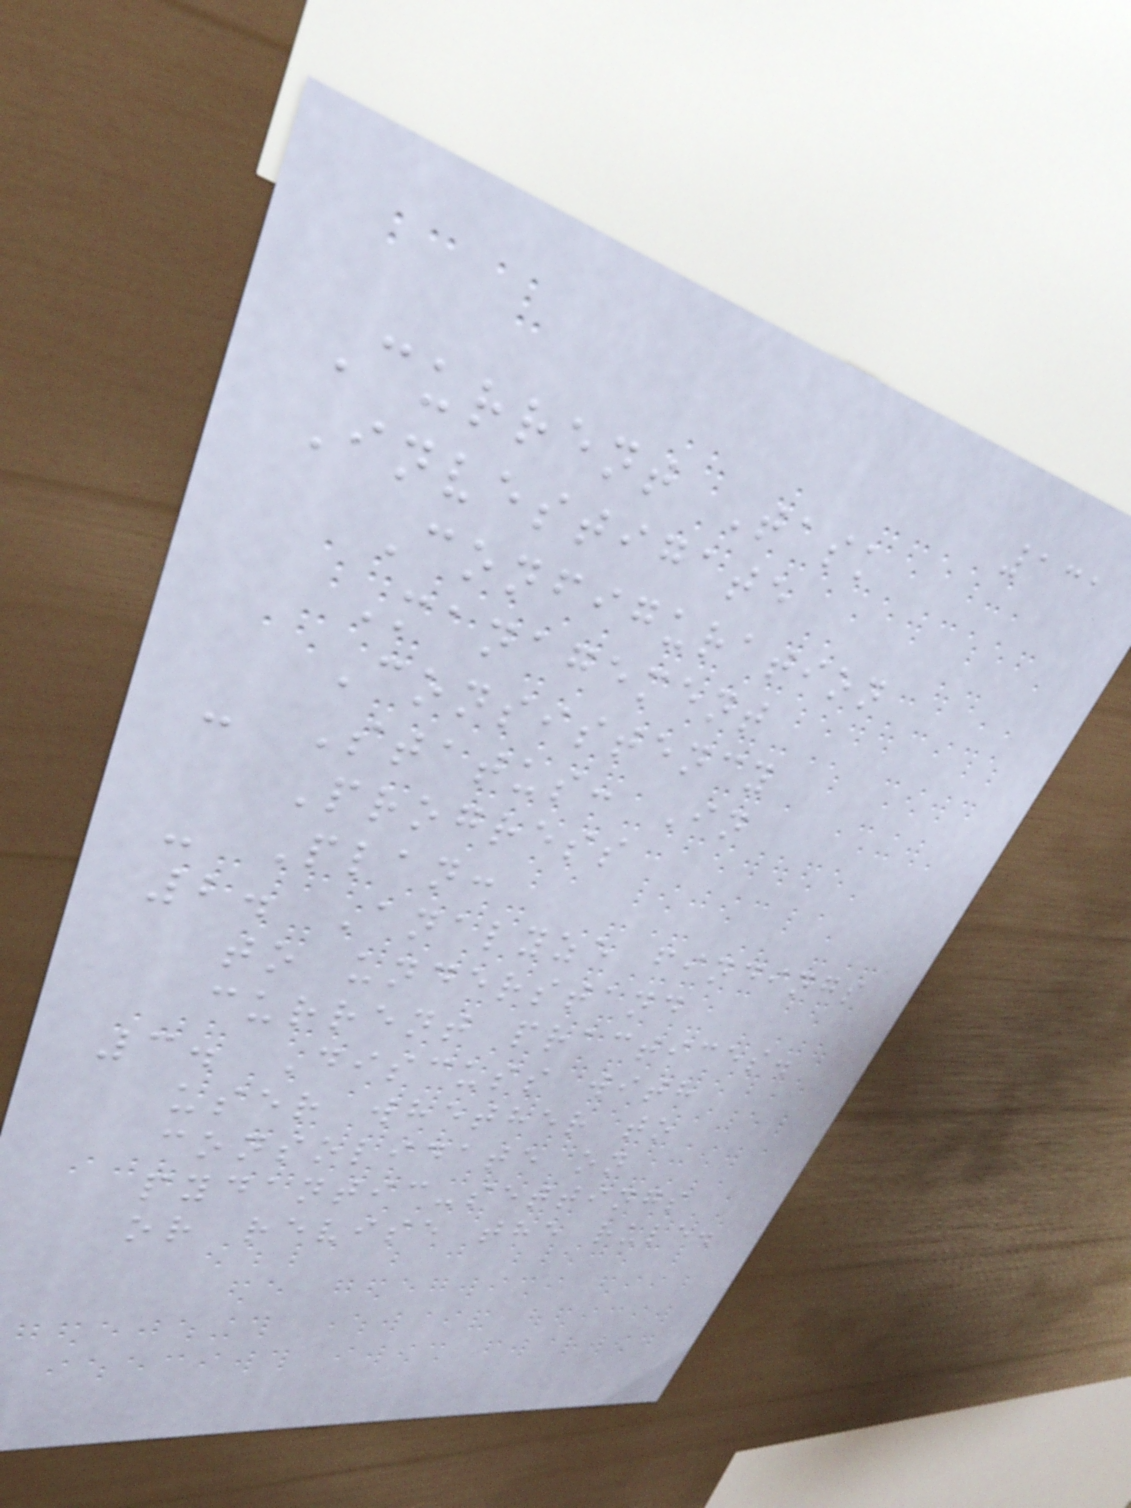131
Current Task
Investigate
Configuration
Management
Consistency
- Status: In
Progress
- Plan:
2. Analyze findings
to understand
current practices.
3. Discuss with
user whether to
consolidate on
pydantic-settings
or revise the rule.
